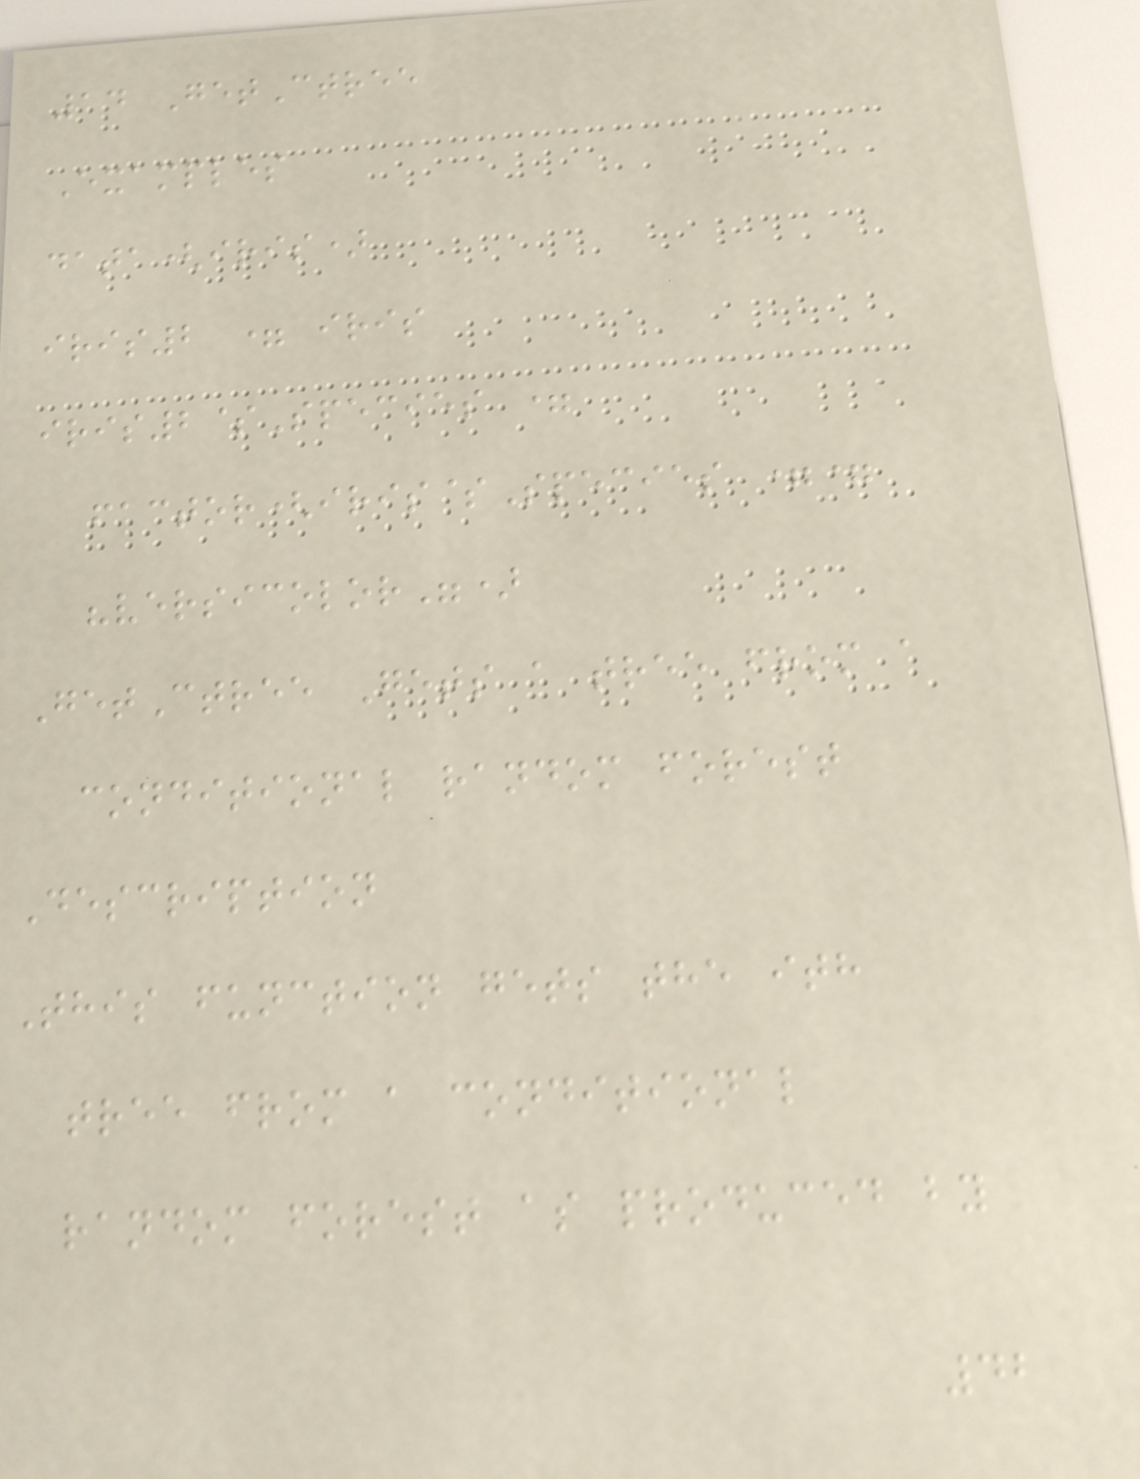14 GetCtree
Examples
data(iris)
iris2 = iris
iris2$Species =
factor(iris$Species ==
"versicolor")
GetCtree Gets a tree from a
conditional random forest
Description
This function gets the ith
tree from a conditional
random forest as produced by
42
